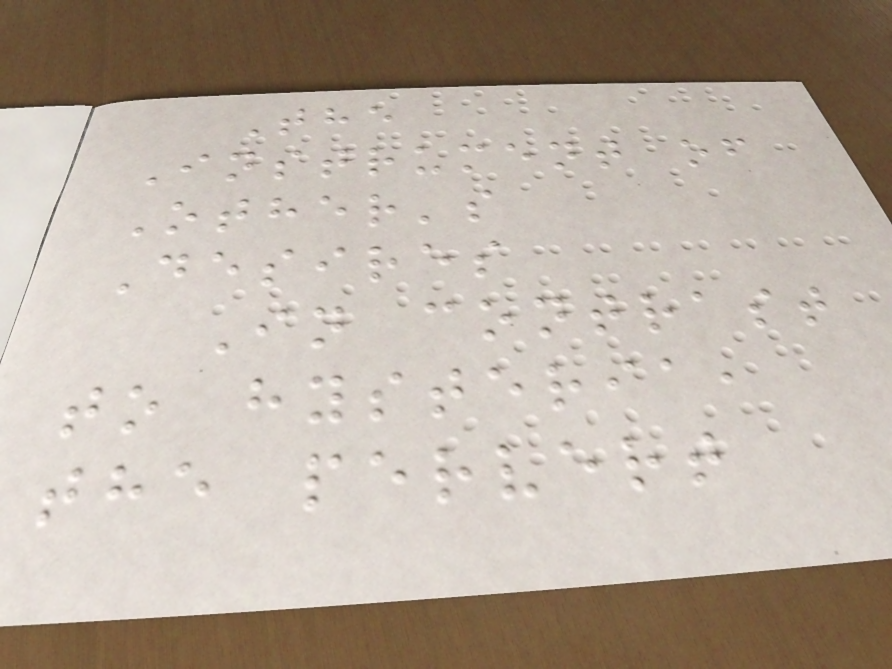The
Instrument of
Other's
Desires
In contrast
to hysteria,
the pervert
